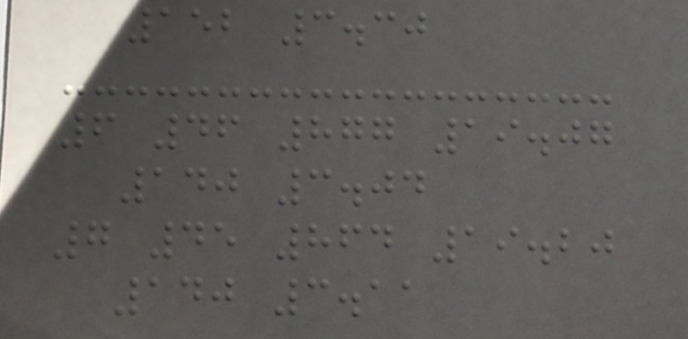152 3.30
6 46 877 19.07
140 3.04
7 45 864 19.20
140 3.11
